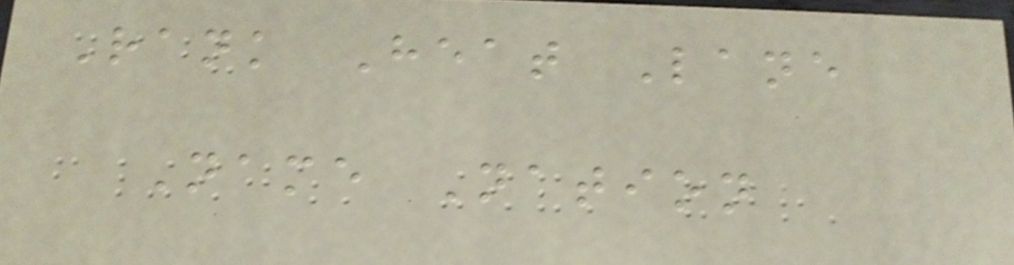Rank Heat Lane
Name Nation
